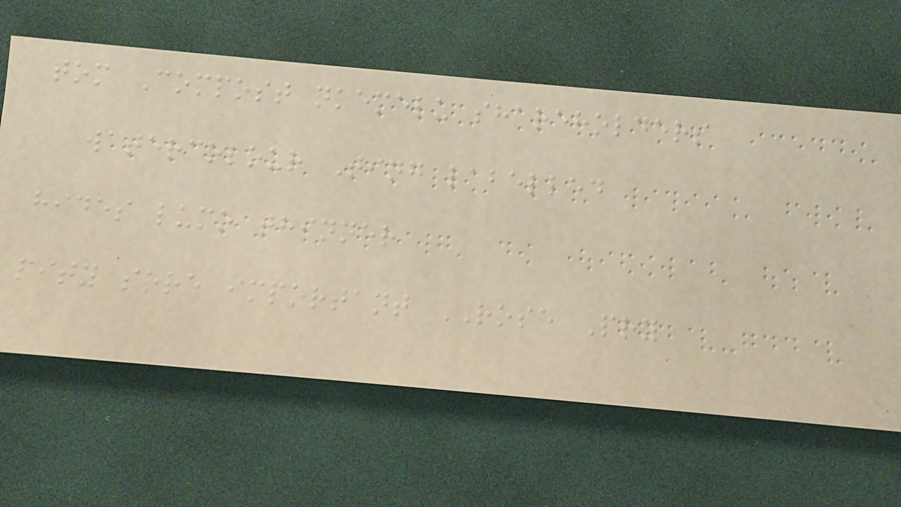tom Compost nkemelu shareholders
watercolour Ting labelled
hides lumo thinner
pity sore important ROSE Pry
